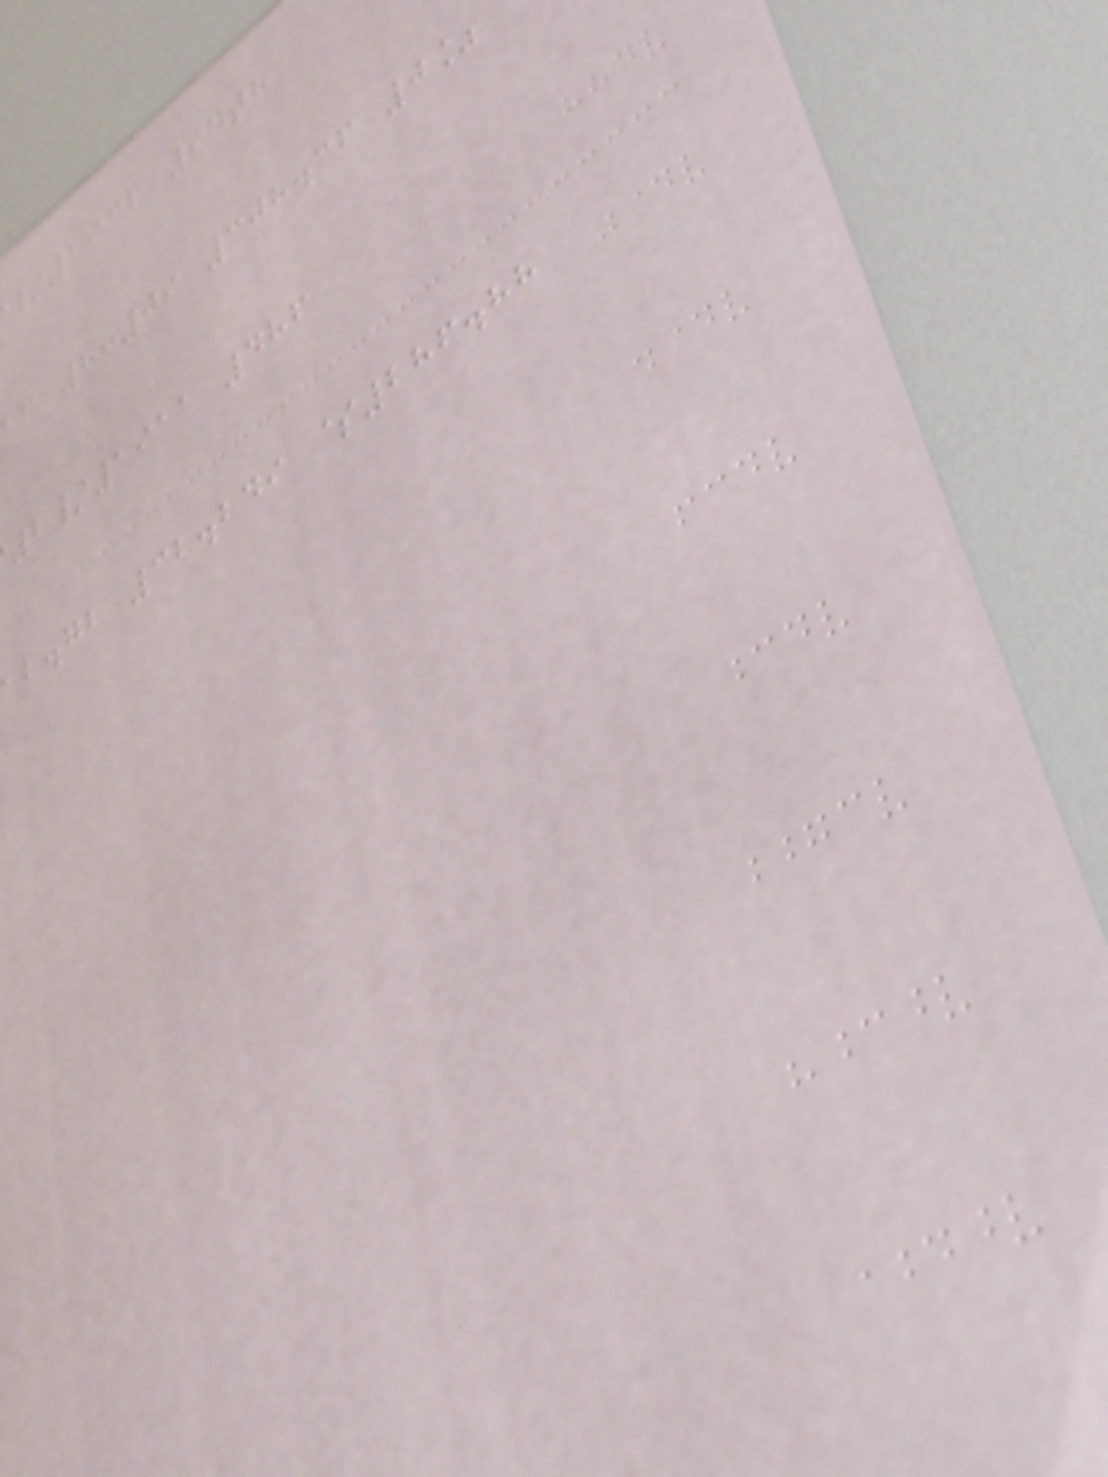/1936 94th
ac 8:09 308.36 0%
2/1911 486
ab.gb 32.249 $286.88
